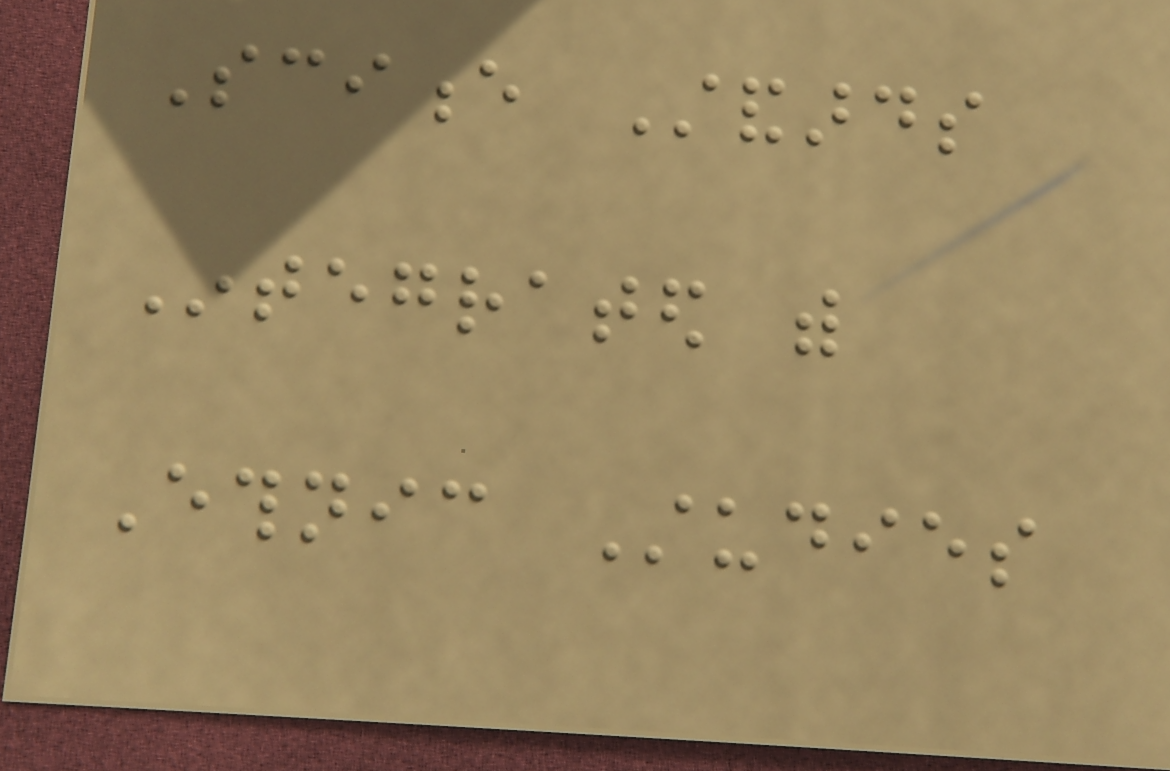Science Standards
Integrated with
Ethnic Studies
